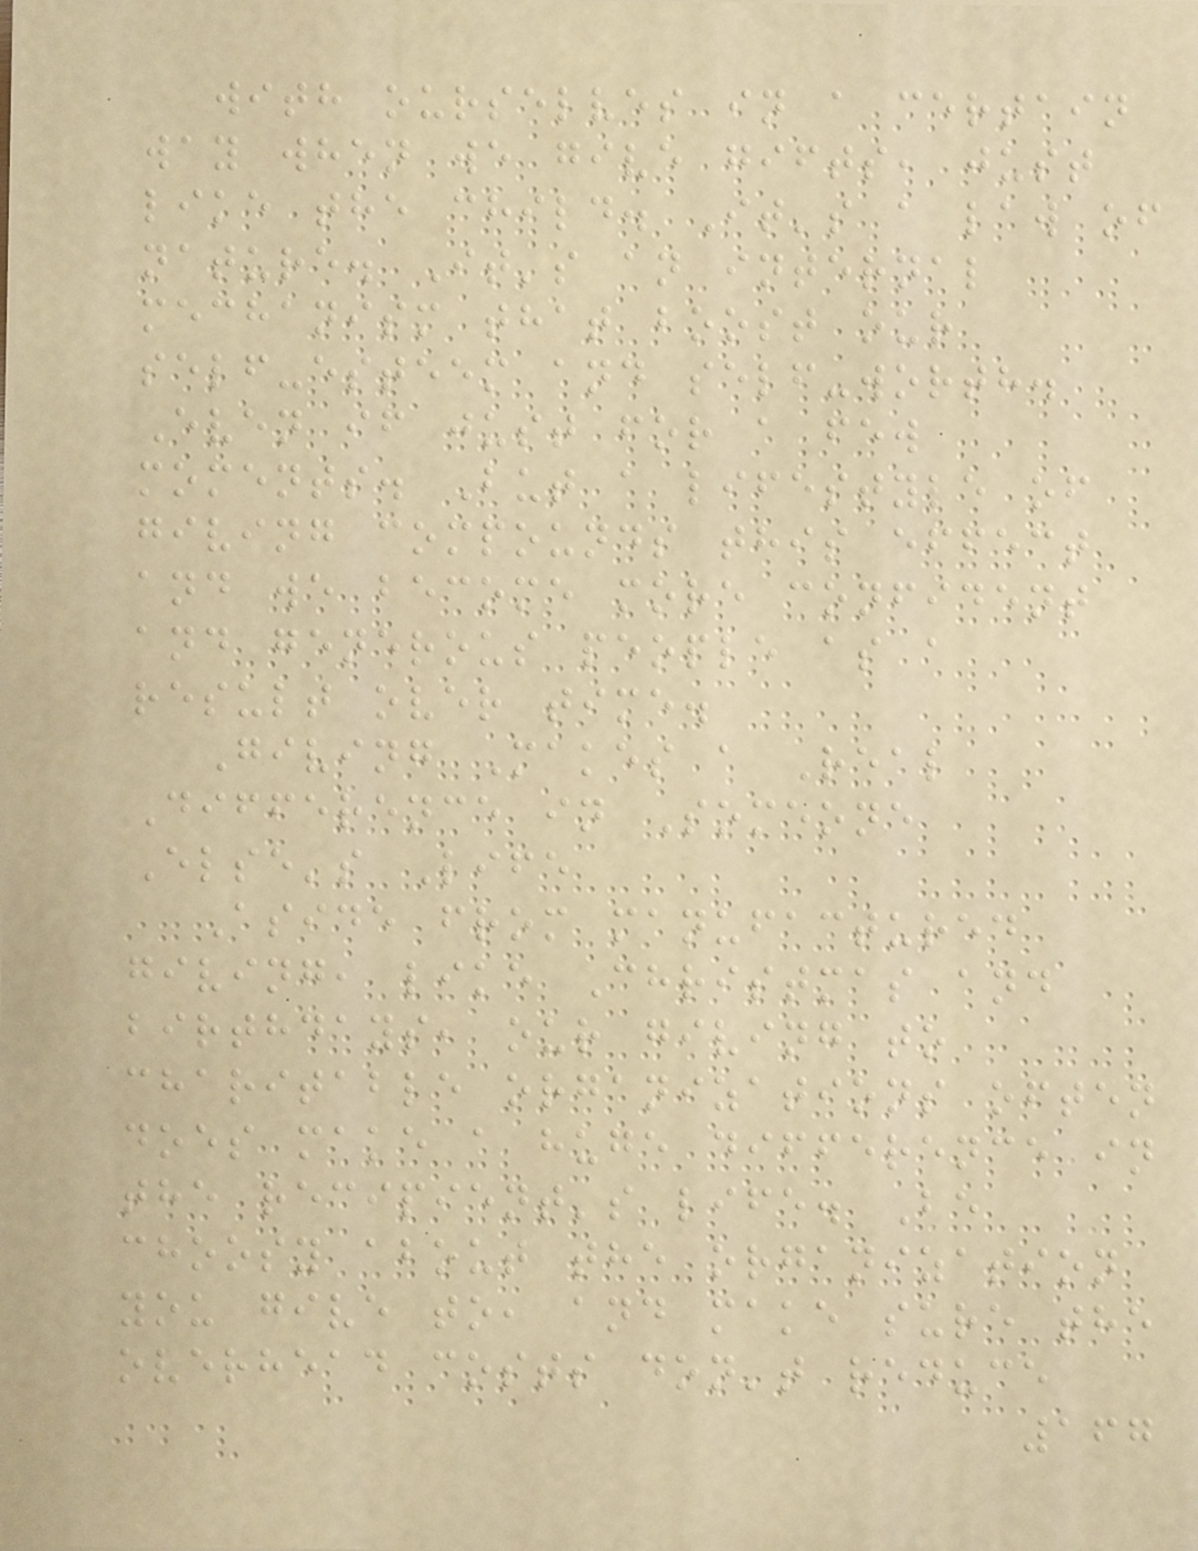with ourselves in a certain
way when we give gifts, just
like the child. It's a law of
nature. It's an internal
mechanism that boost our
self-esteem and self-worth.
Even if just for a few
moments. But a lifestyle of
giving compounds this effect
and we become more confident
and generous people as a
result over time.
Giving Makes a Real
Difference in Someone
Else's Life
Aside from manufactured
giving, like Christmas and
birthdays, our giving to
charitable organizations often
does make a huge difference in
the recipient's life. Be
choosy about the organization
you give to, and make sure the
overhead costs don't reduce
167
